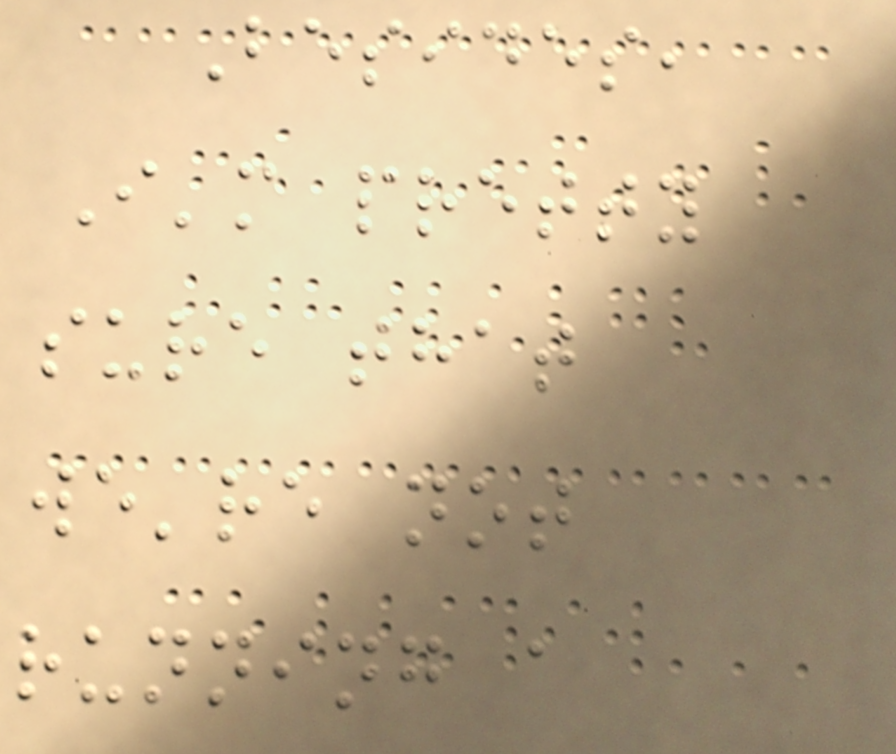Besides,
I'm pretty
sure that
we're not
running a
